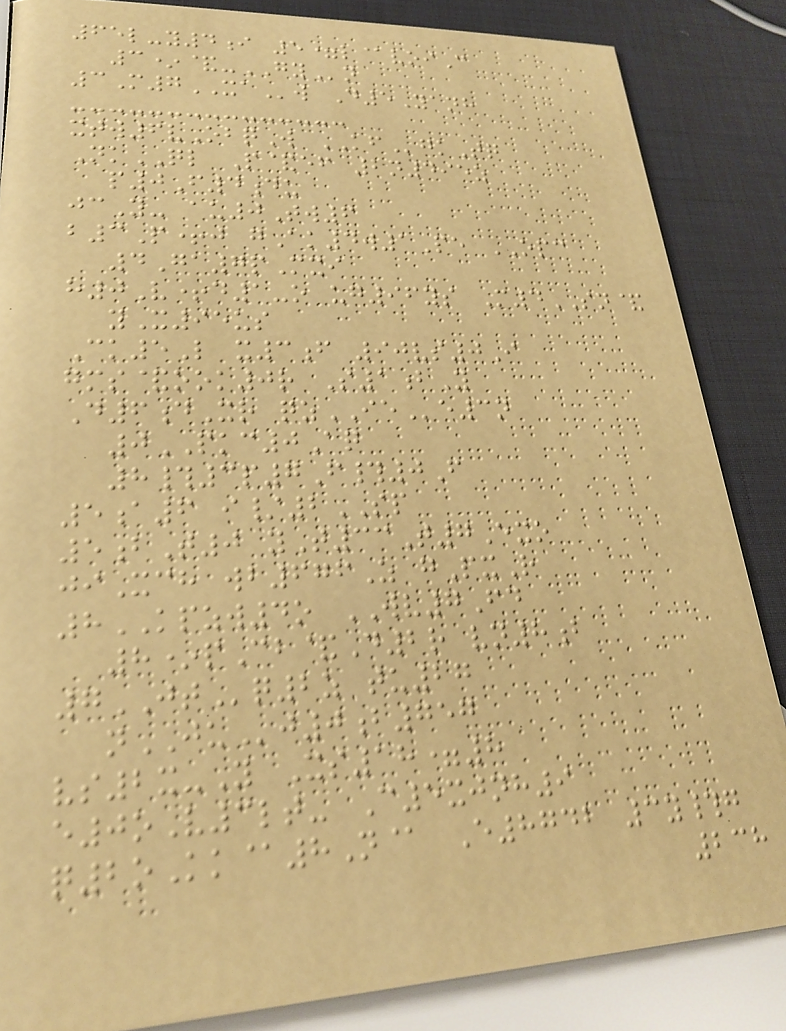65l-y4i 5=l@voiC
3*&-GYn
3M7XAw D5Yanh
xtw6vObqW KFgkTq
NkQL P&ef 2n495z
p0F4du
jcY- au0Tw6
b3P+j gAk4w1Pe OPC
4Ga7pMxi
h0V+d1-o ug96ys M4SN&
yX95us
Ck5L x3f 90vs0I
gms&ook0r S1bY
D6dXr qzIEe3n
0PKC0Aq
8#3p7F#0F
5a6 i/2SP
5bT0 yT33T7Exo
jiXch wb676Z gPxR
8KPZW4o WV7Fd
8*pCb&D2r vn8b
7JTq2z tu27
nJUj0b757
vs2x-Y Xs18=8
e0oV3lt- C5xjnh9
q2oKk@8N@ E8742 3y#g
238
